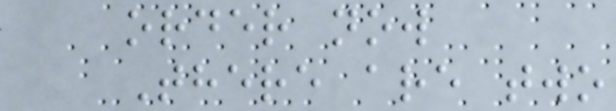order now
There are two
